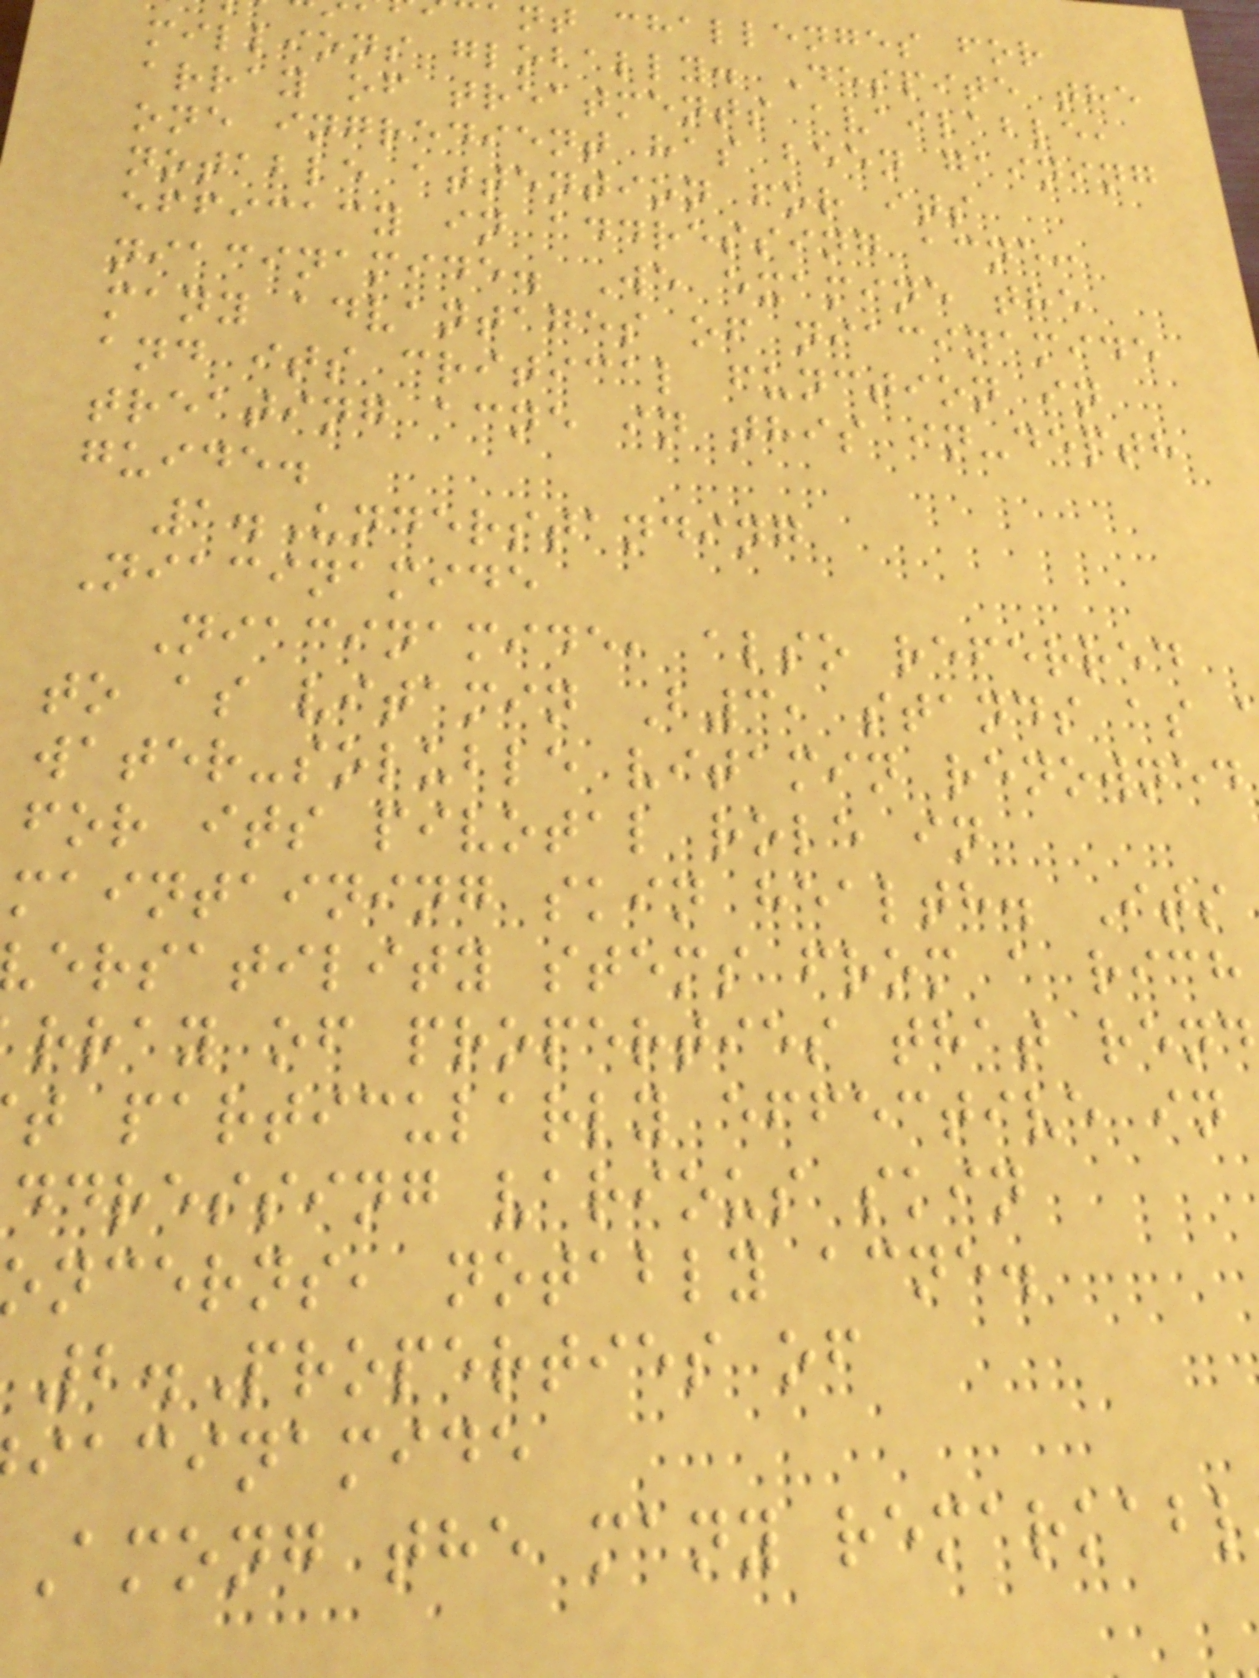ant challenges for
millions globally. Despite the
array of treatments available,
one ingredient has been gaining
notable attention for its
efficacy in addressing acne:
niacinamide. We examine the
many advantages of niacinamide
and its critical function in
treating acne in this in-depth
guide.
1.Understanding
Niacinamide
Niacinamide, also referred
to as vitamin B3, stands as
water-soluble vitamin renowned
for its pivotal role in
maintaining skin health. Its
ersatility stems from a rich
rray of properties that rend
t particularly effective in
ddressing various skin
ncerns, notably acne.
2.Properties of
iacinamide
Among the many remarkabl
